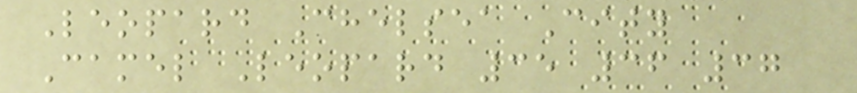Leopard Chelsea City
Camel Leopard 35 36 37
